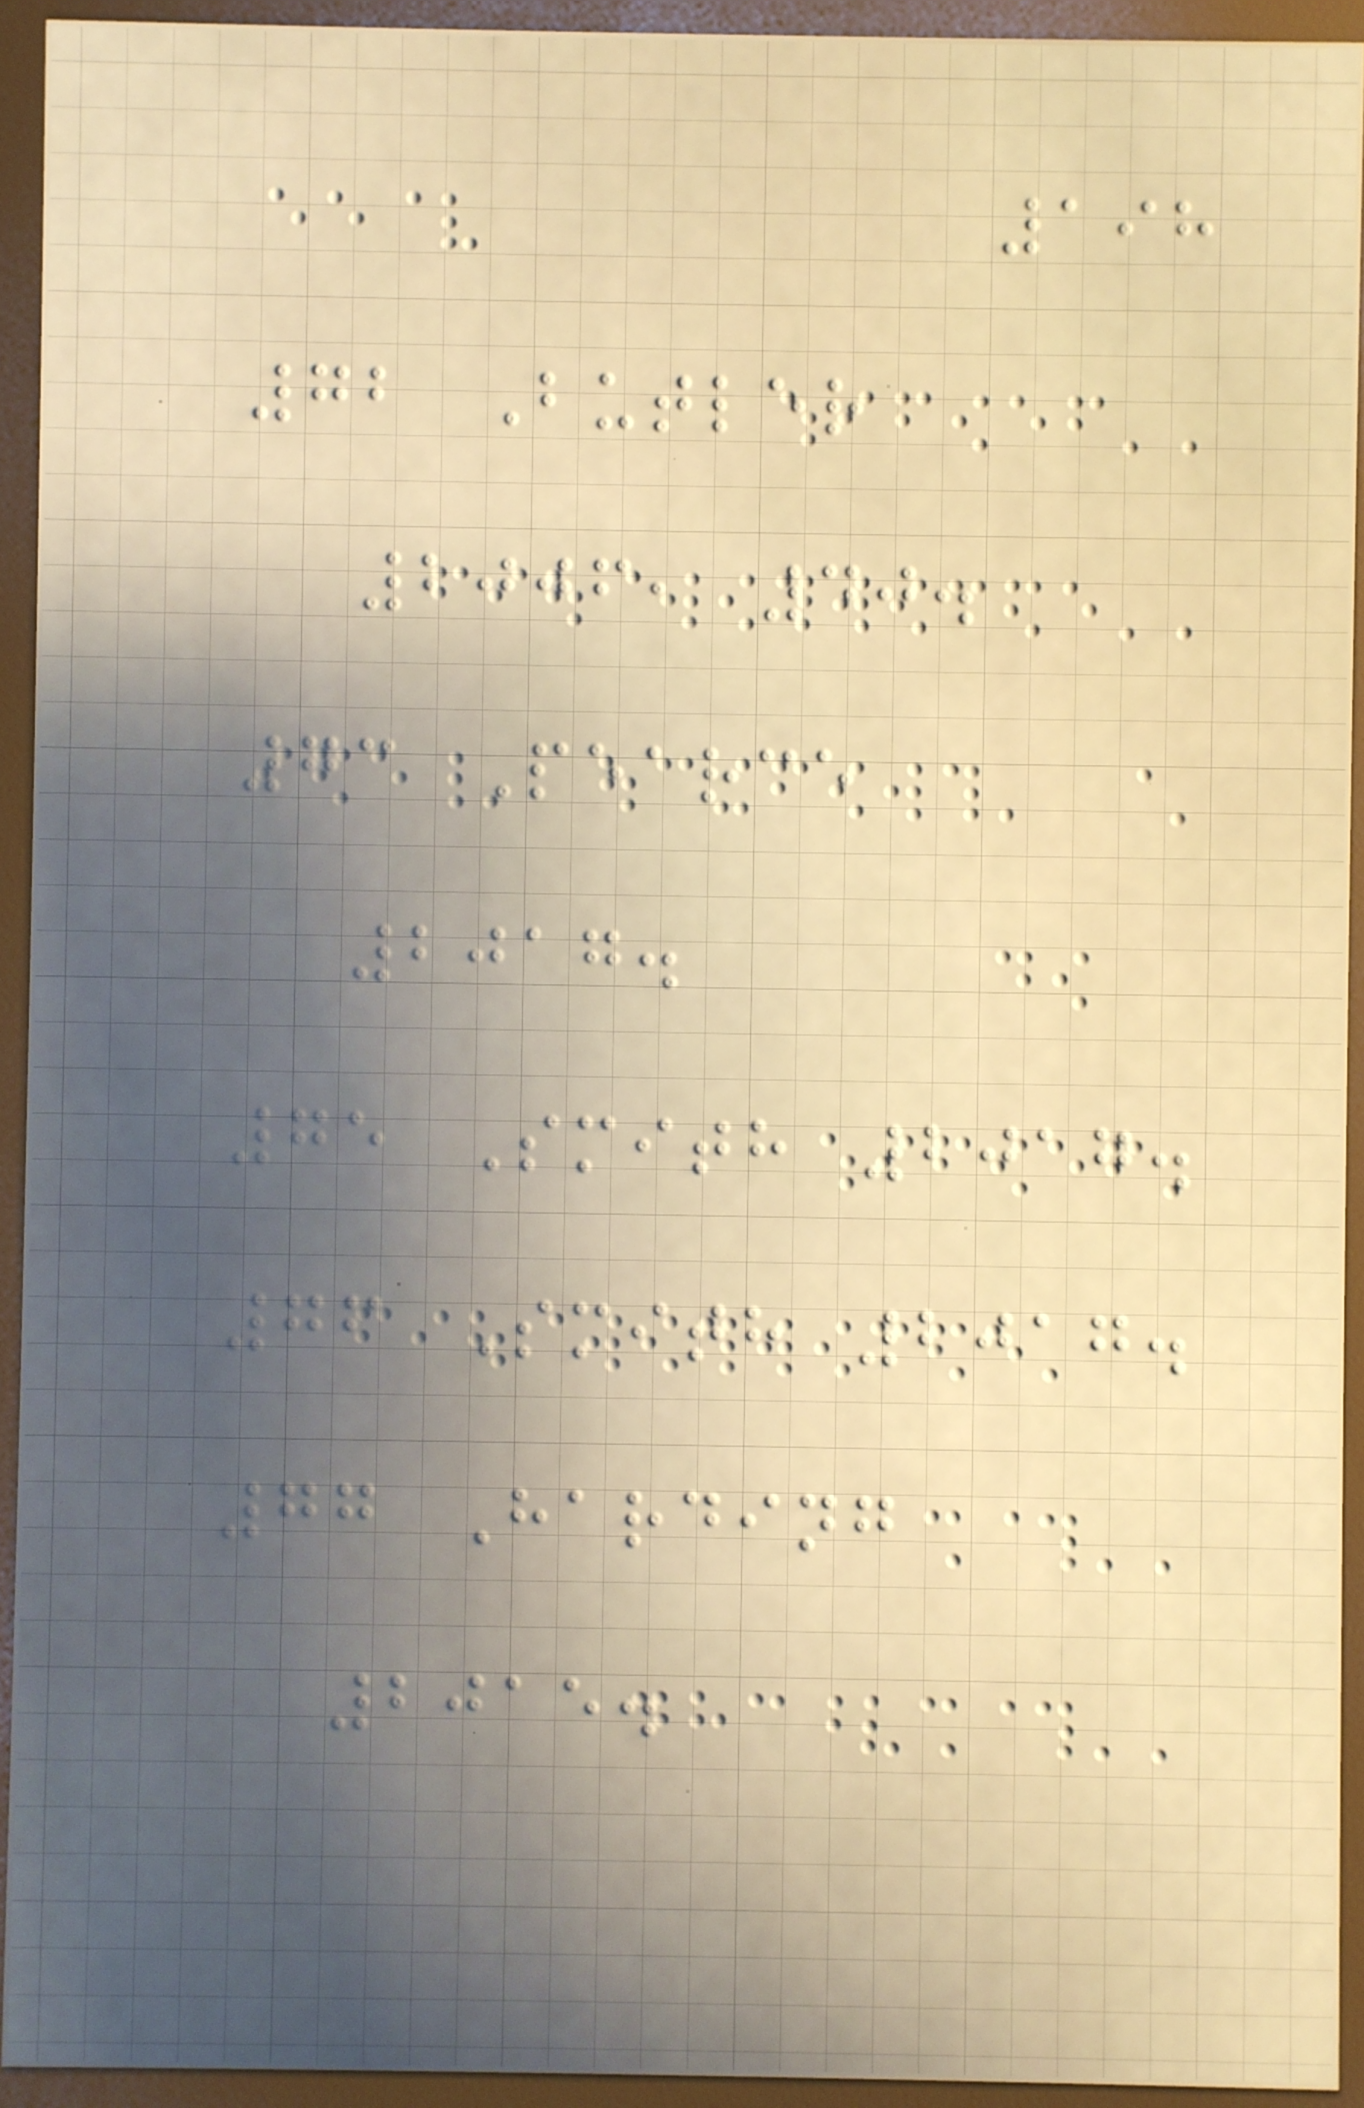198
72 Butler
2006, 40.
73 Pearce
2017.
75 Smith 2017.
76 Smith 2017.
77 Harding
2015.
